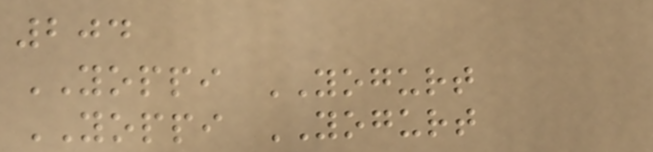204
YOPPI YOGURT
YOPPI YOGURT
